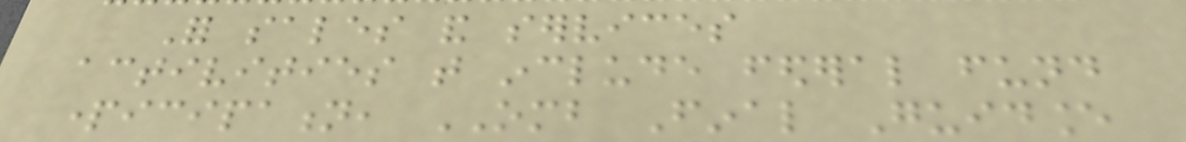For sales and services
activities that include federal fund
participation, OMB Final Guidance
